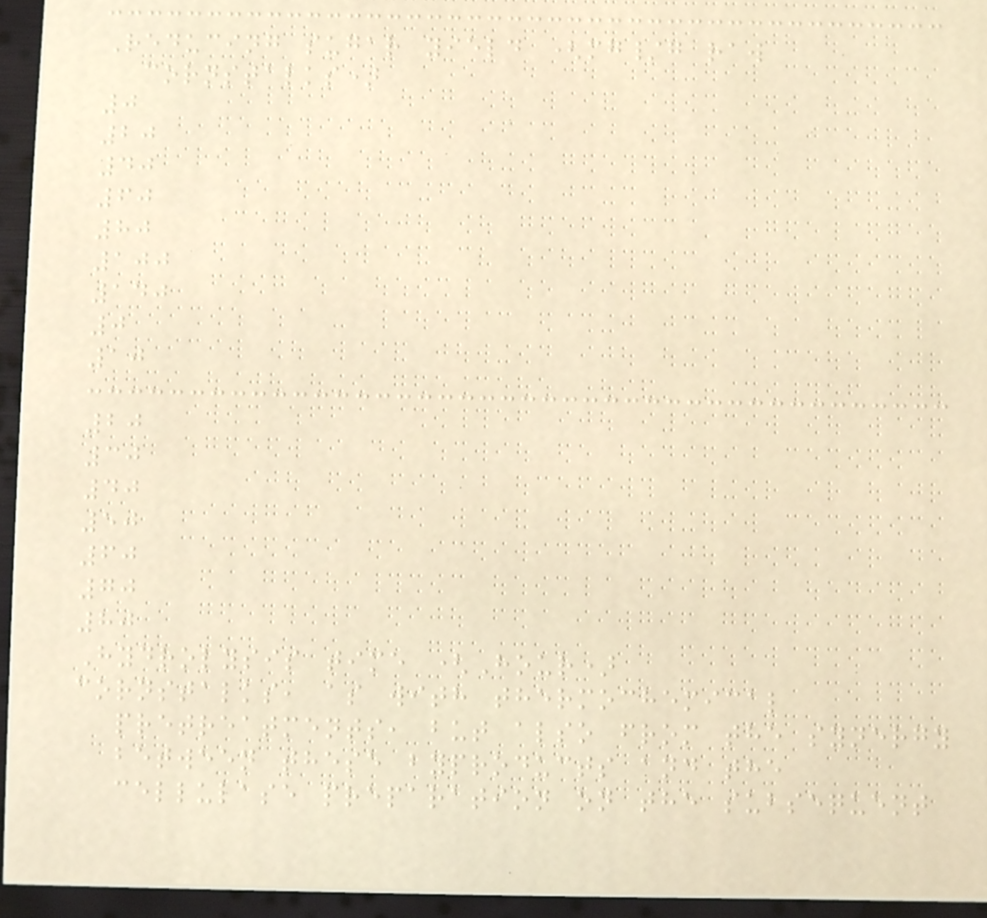Reducing sugar yield (mg/g raw
cornstalks)
0
20
40
60
80
100
140
0
10
20
30
40
50
60
70
80
Hydrolysis time (Hour)
cornstalks, as with thermochemical
pretreatments, but also from the synergy
between these byproducts and the
cellulase preparation on the subsequent
